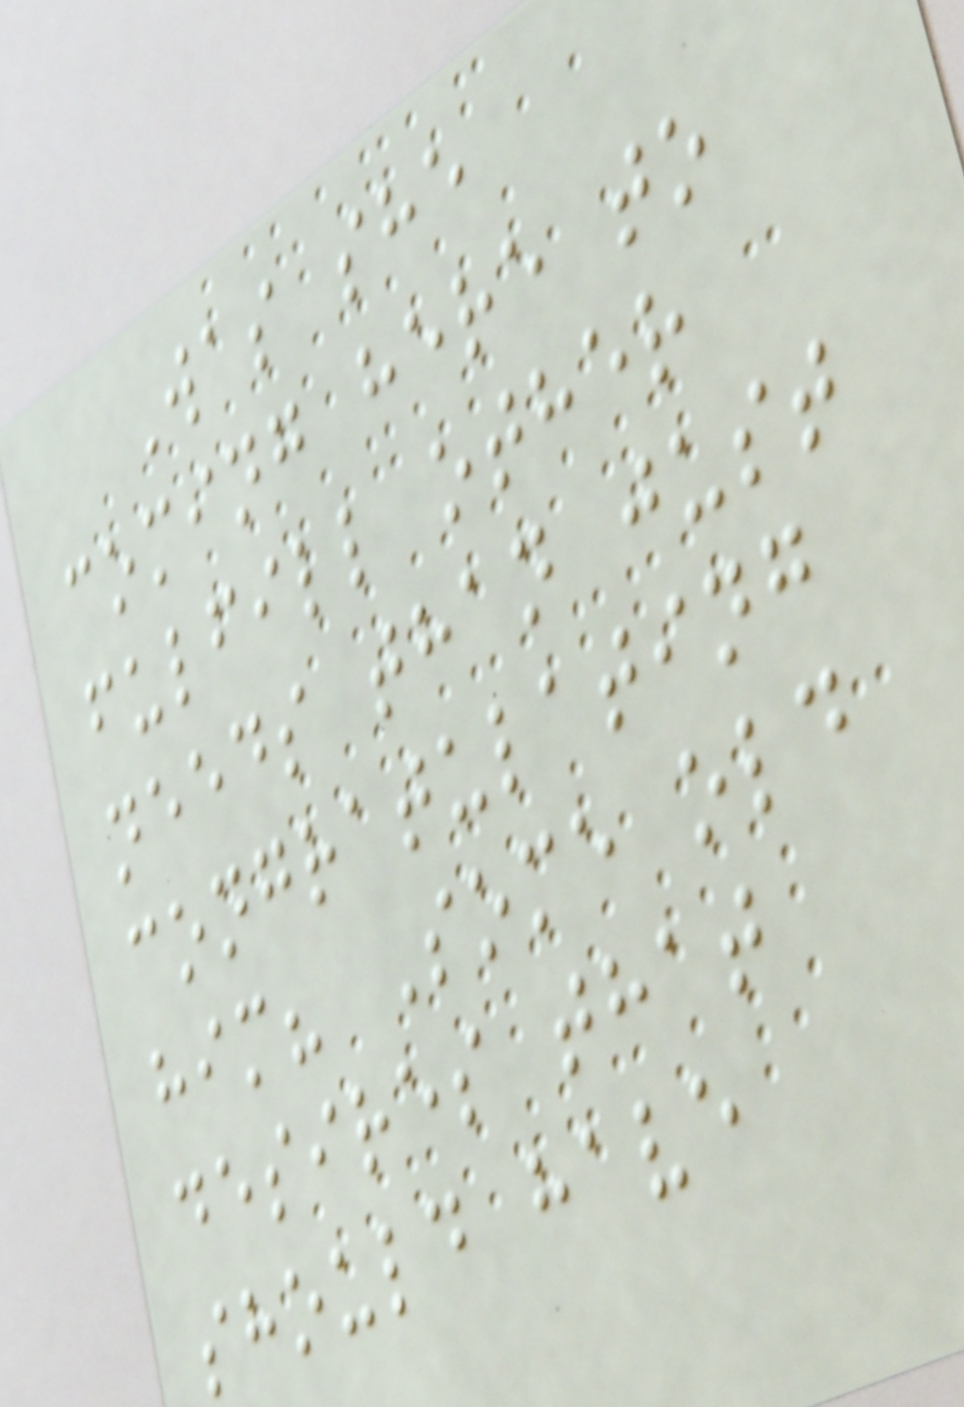Was she
coming here to
fulfill other
needs than just
congratulating
him? Some old
desires that
should have
